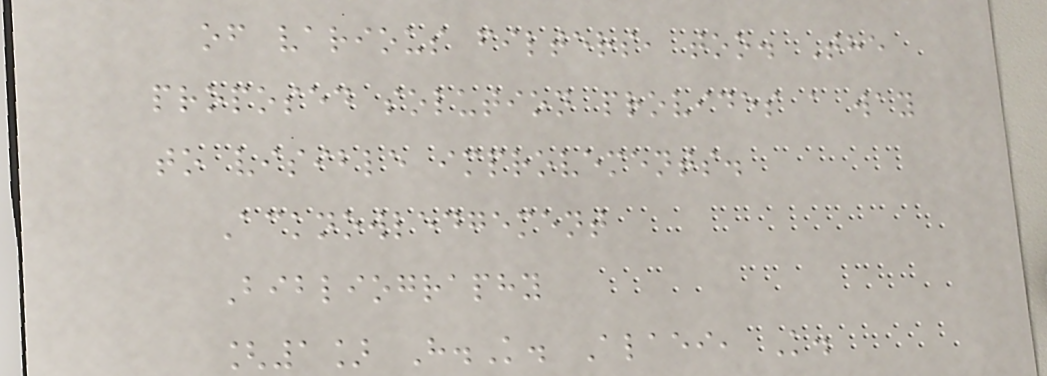of various filters, too. The
proposed solution provides a way
to visible improvements.
Acknowledgement
Bibliography
[1] H.K. Alaei, K.
